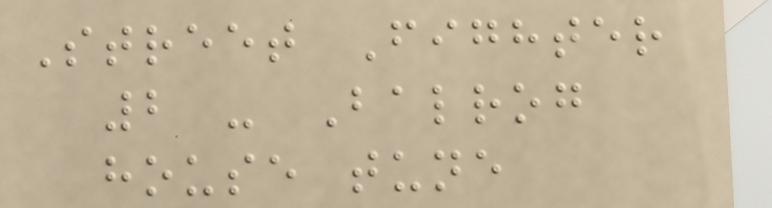Street Fighter
2 - Balrog
house tune
